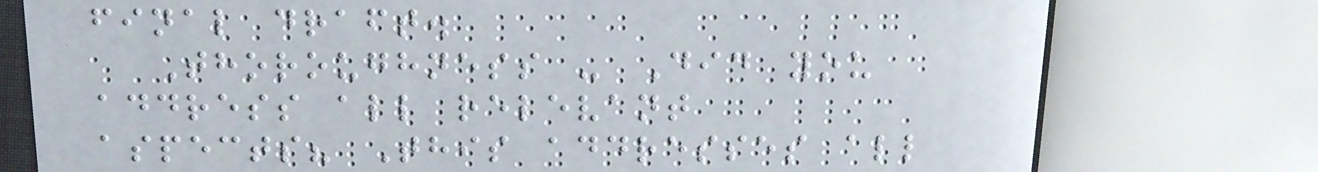final draft.
Thoroughness - Did you
address all relevant
aspects? This addresses all
